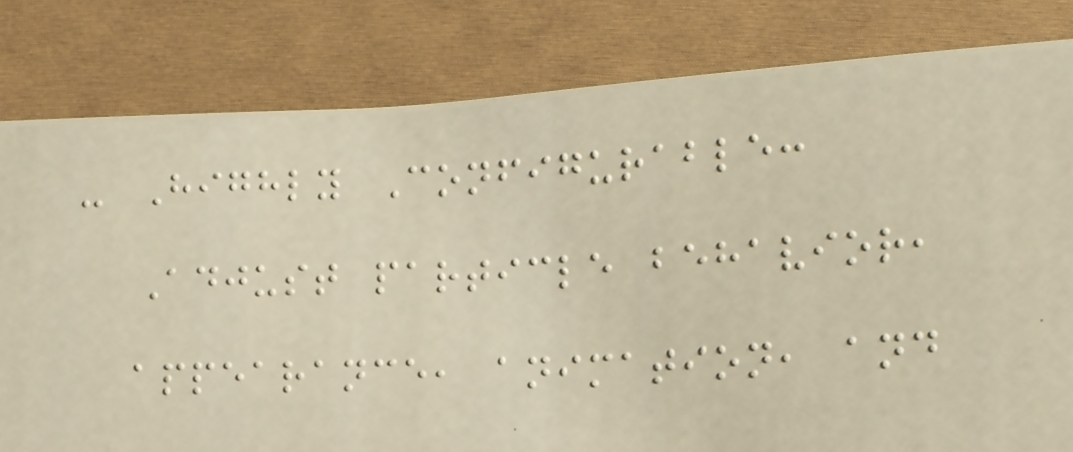- Highly Configurable:
Adjust particle behavior,
appearance, animation, and
